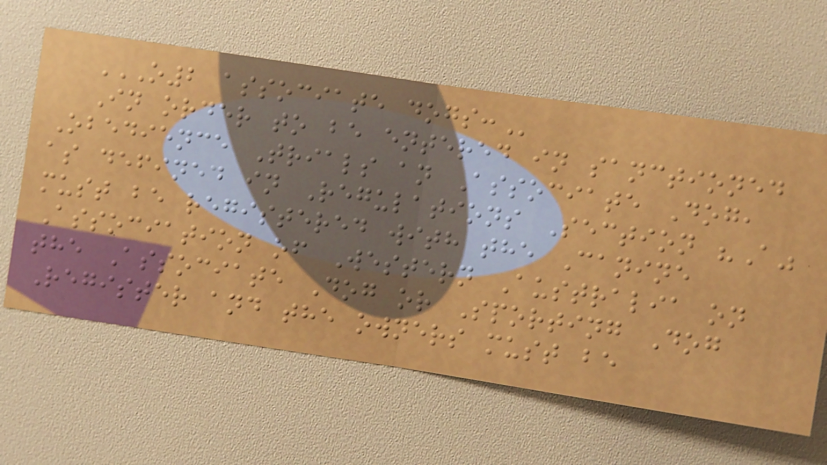O2 ASSOCIATE DOGS:
In order to be entered in sanctioned
Obedience Trials an Associate Dog,
as defined in Regulations Section "A"
must be registered with the Canine
Association of Western Australia on
the Associate Dog or Sporting Dog
Register and the owners must be
